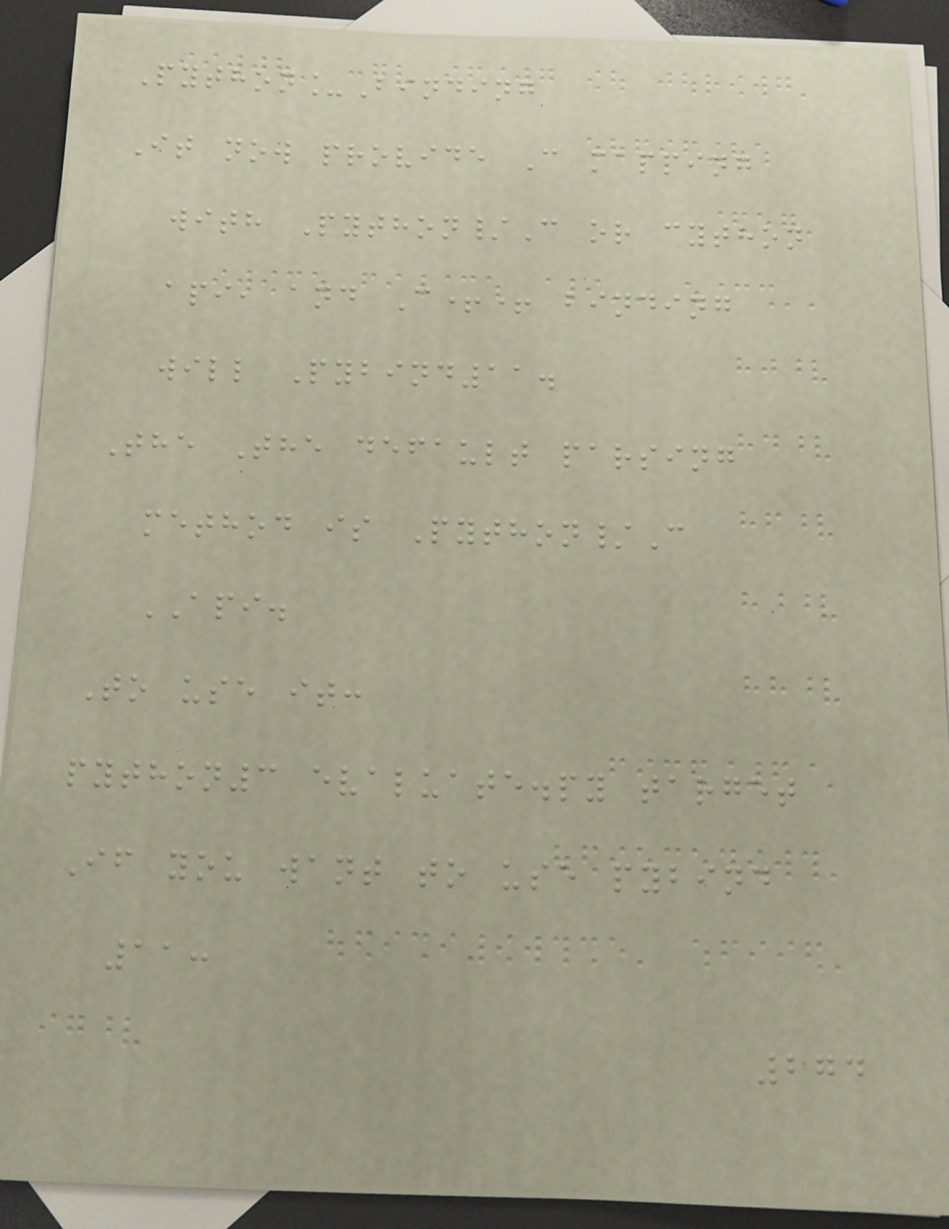Python_Binding
It now provide C mapping
with Python/C or cython
api, and C++ binding
will Pybind11.
The The default parsing
method is Python/C
API.
To use it:
python3 evaluate.py target
If you want to use pybind
11:
274
